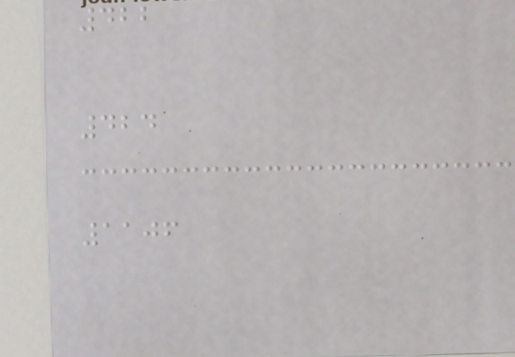422
424
1106
